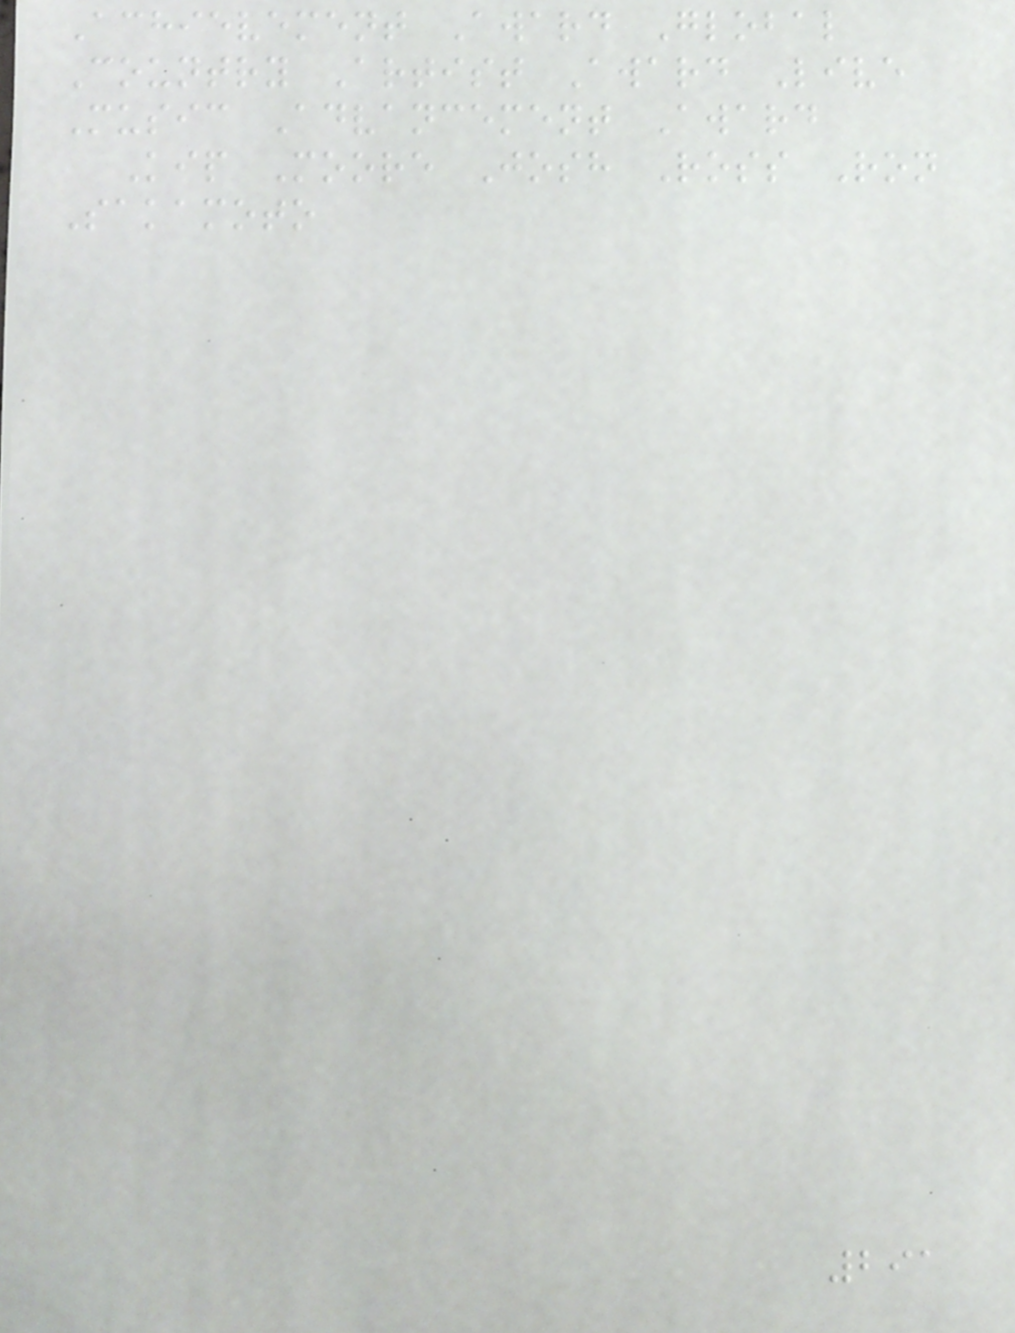Achievement Award Global
Country Artist Award Live
Music Advancement Award
Kip Moore Josh Ross Ron
Sakamoto
291
